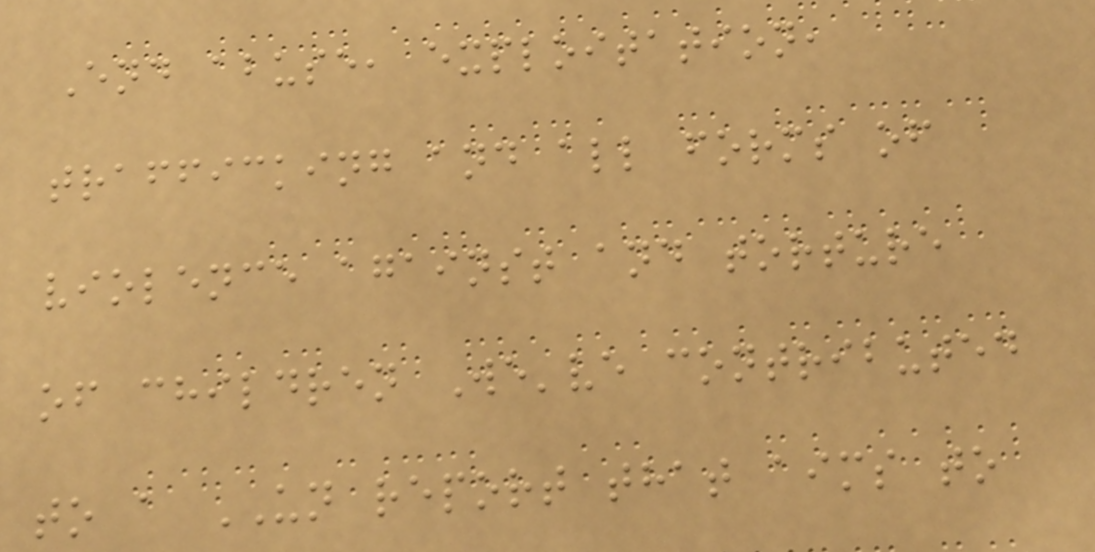End abuse, exploitation,
trafficking and all forms of
violence against and torture
of children We've contributed
to a UN report that aims to
